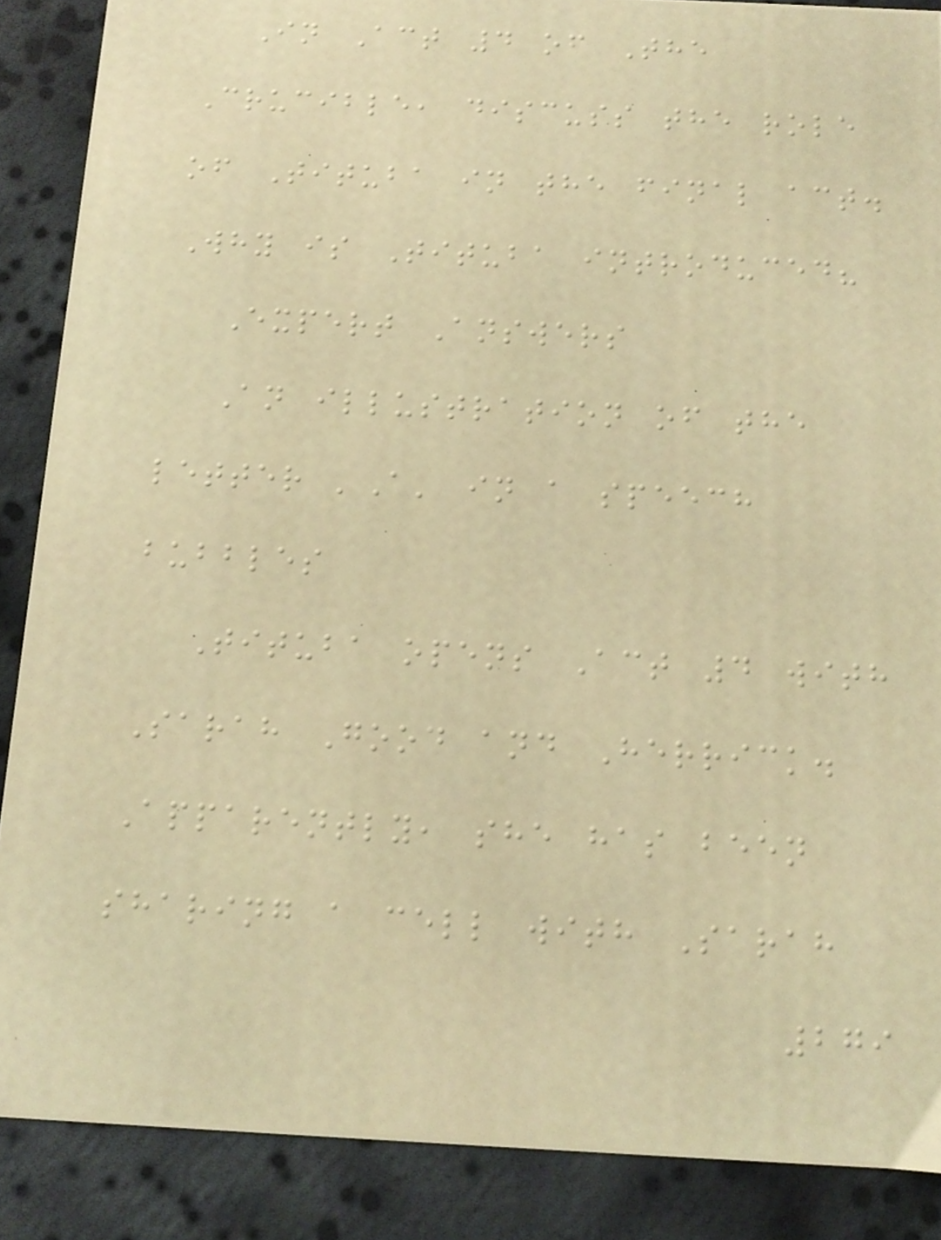In Act 4 of The
Crucible, discuss the role
of Tituba in the final act.
Why is Tituba introduced?
Expert Answers
An illustration of the
letter 'A' in a speech
bubbles
Tituba opens Act 4 with
Sarah Good and Herrick.
Apparently, she has been
sharing a cell with Sarah
279
